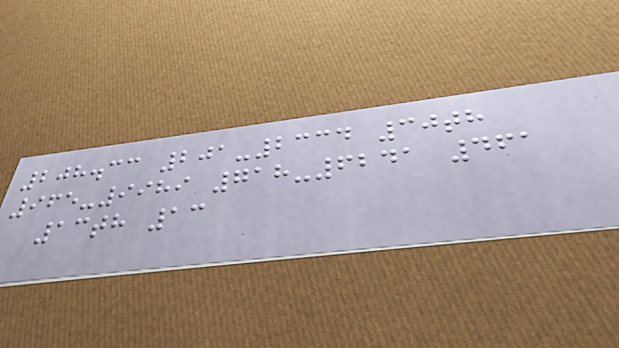208.33 201-2334 30th
965-9989 718-6241 461
13th 13
